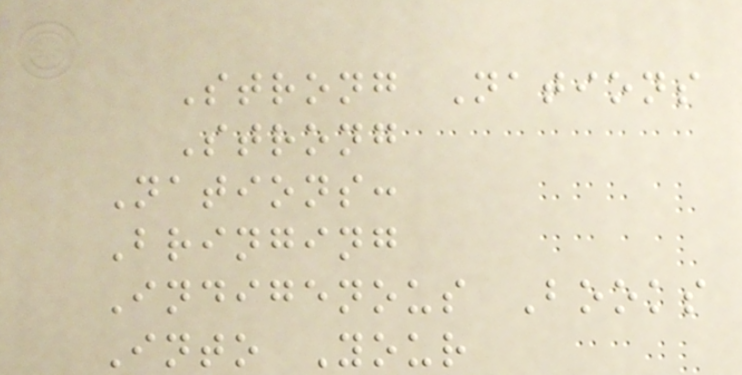Strong Nations
Strong
Nations:
Bringing
Indigenous Books
Into Your
